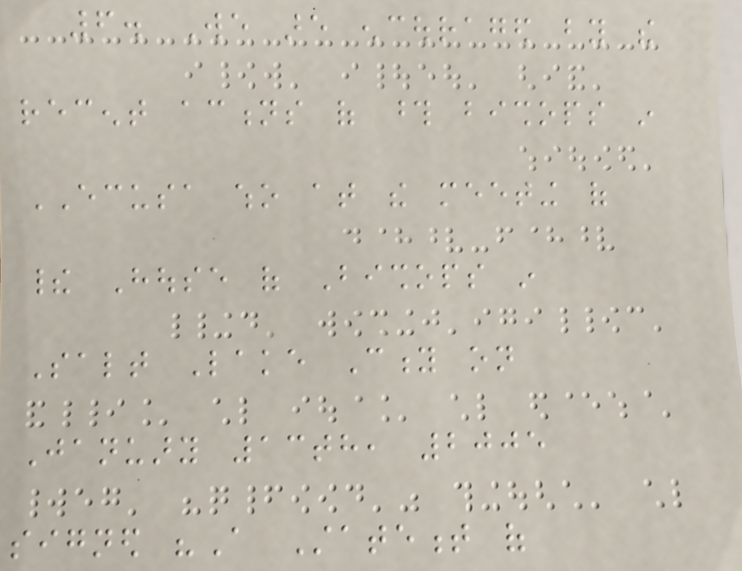6. We are encouraged by the
recent actions of those bishops in
ECUSA who at the meeting of
their House of Bishops in
Salt Lake City on
January 13th, 2005
signed "A Statement of
